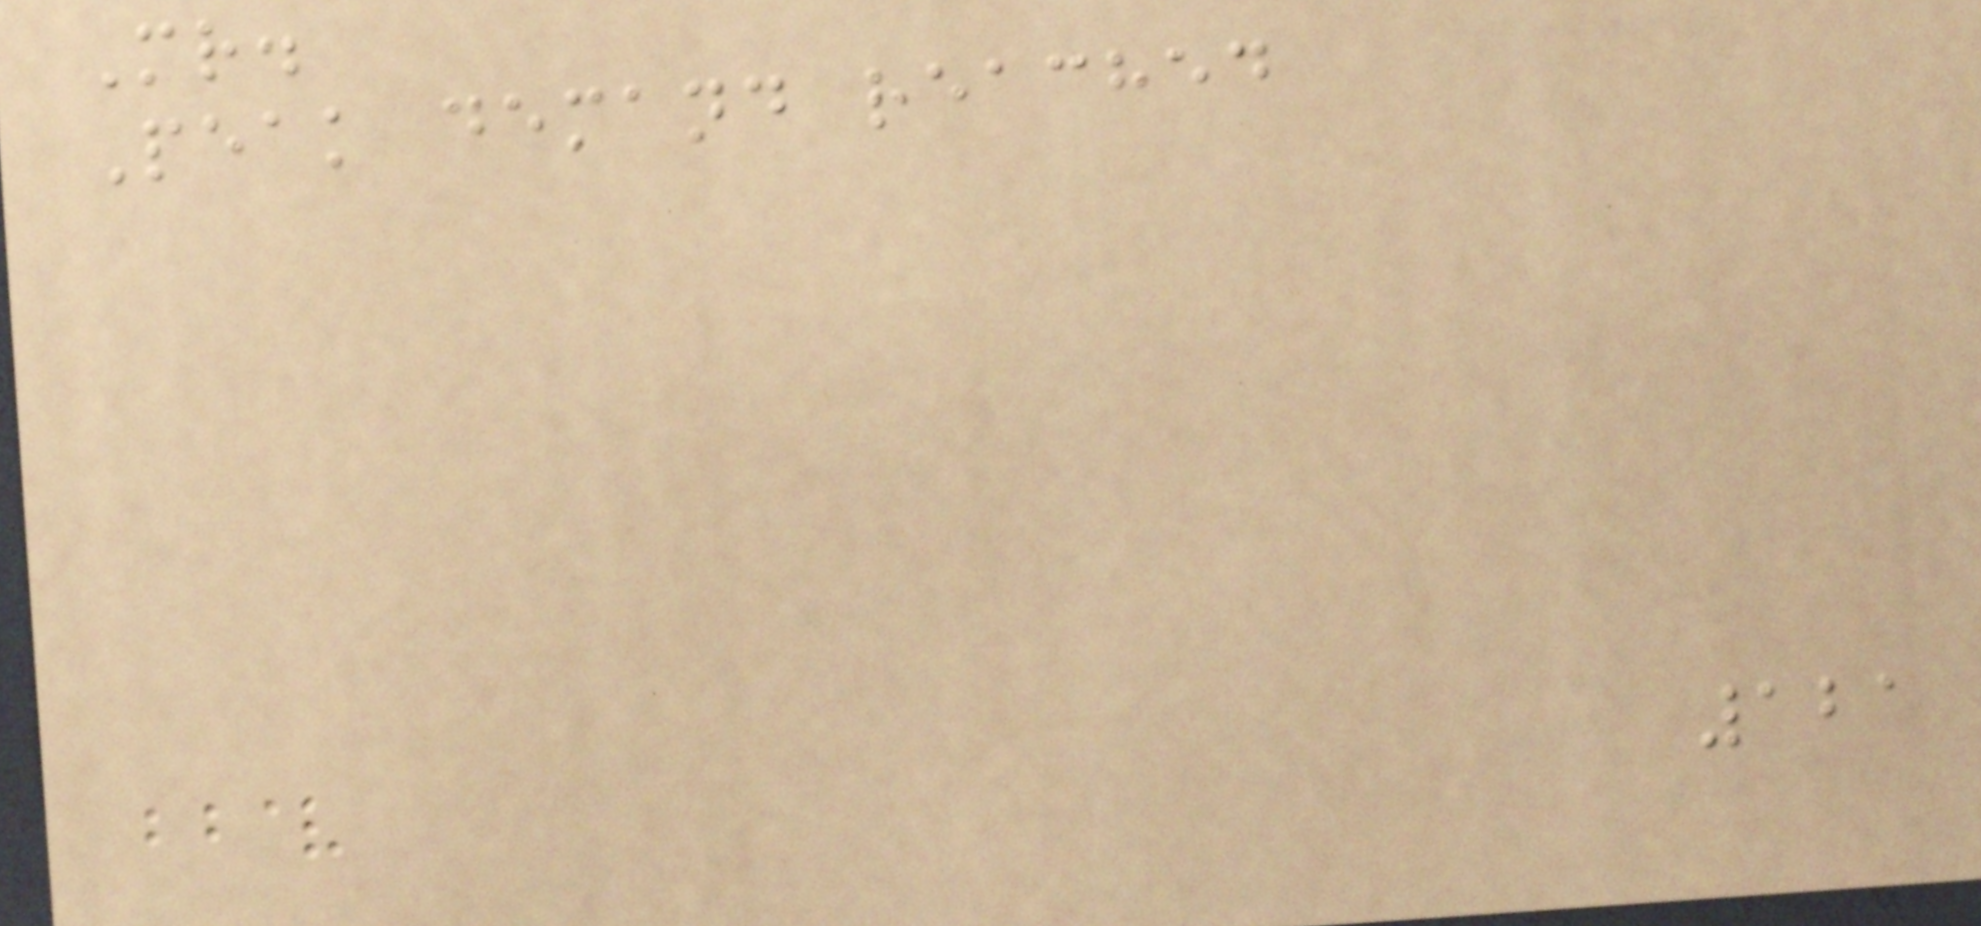Mr.
Peak demand reached
121
